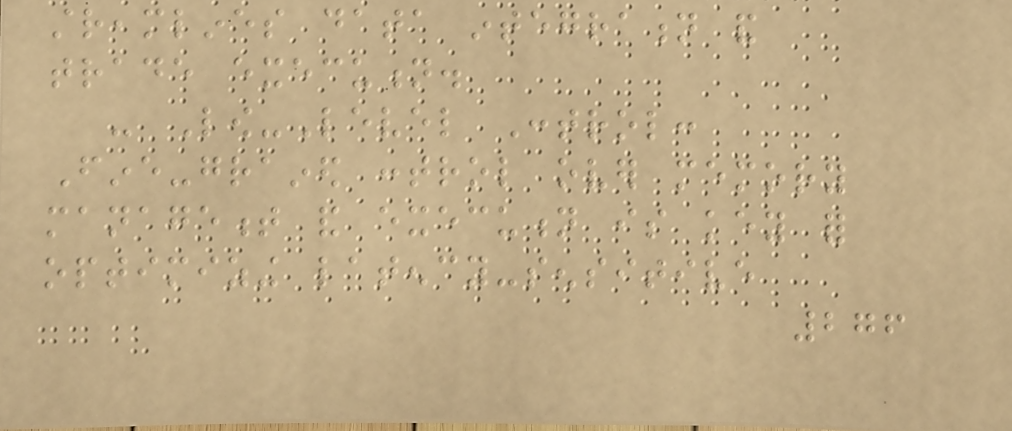streamlines data integration and
trade execution.
- Low-Level Control:
Fine-grained control over memory
management and execution is key for
optimizing latency-sensitive
276
